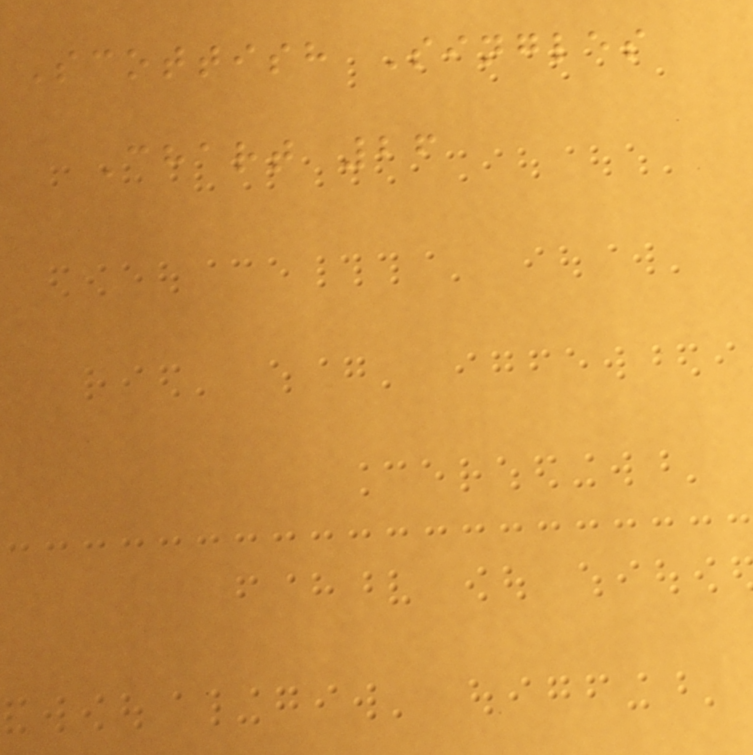Scottish Singles
Chart 26
